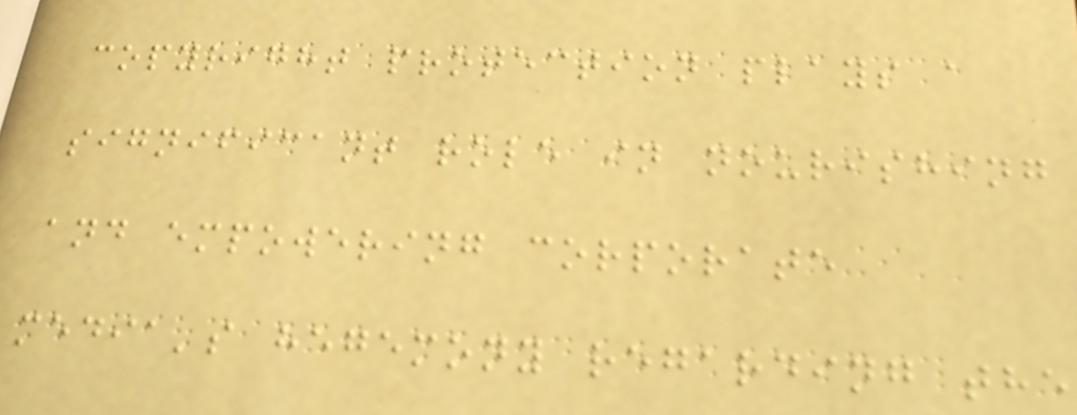copyright protection plays a
significant role in nourishing
and empowering corporate
media's hegemony regarding the
